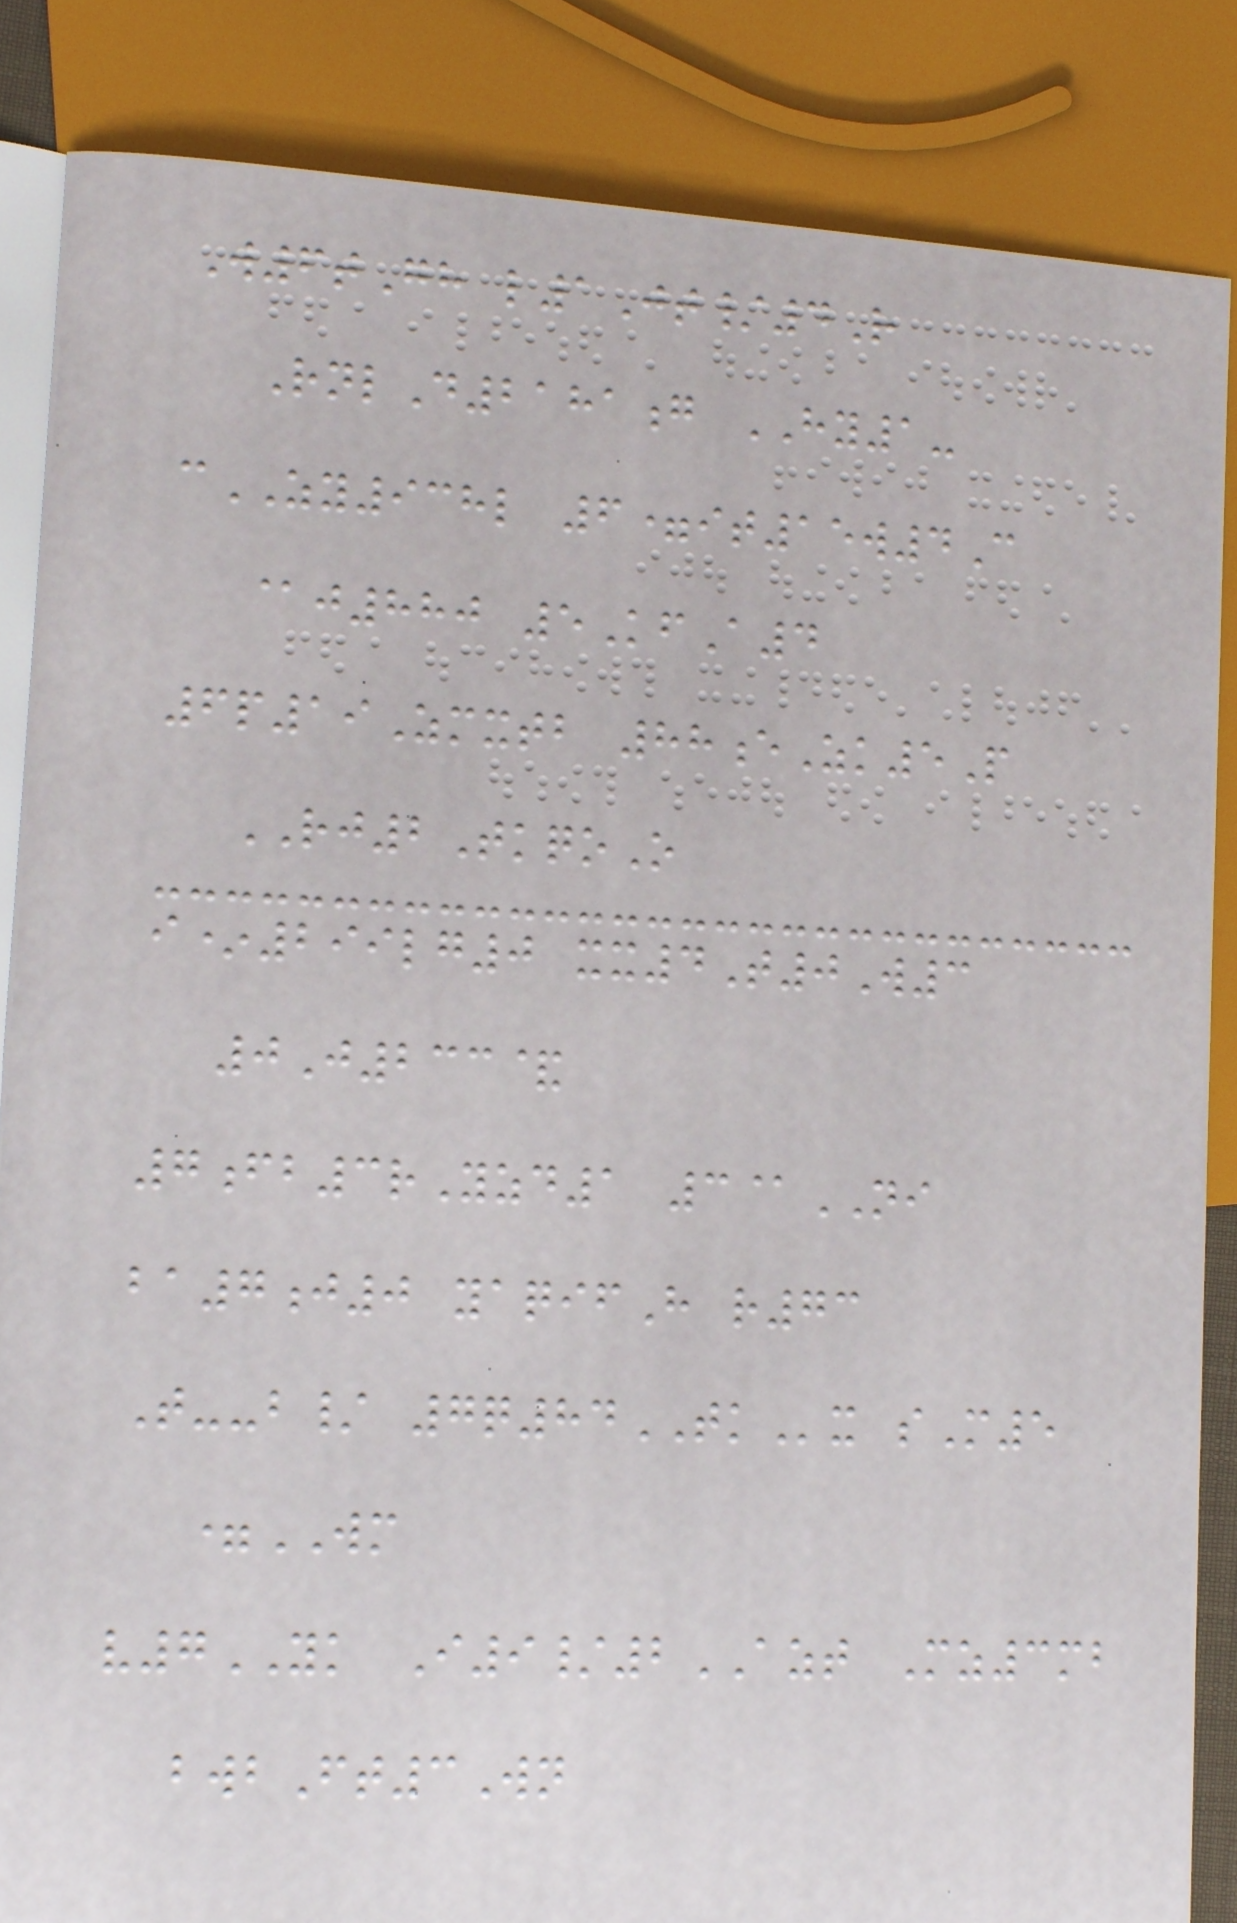W6tGh l1Jt/4R
RnlD2181g HY1-
cZY938l 6=it15w4C
@j880 5KfA4
6p19Zmxtb 88eZk5P
RJ2TkqoO
i*299lg0 xx4T0W3
0J233&
7fb3rYzd1 3@NI
ba7j0 yaqifH r73
T--b/ 7q84TKx sM5
=WM
v7YK I9/2AZT Mz3mb
bwbFt3Wn
